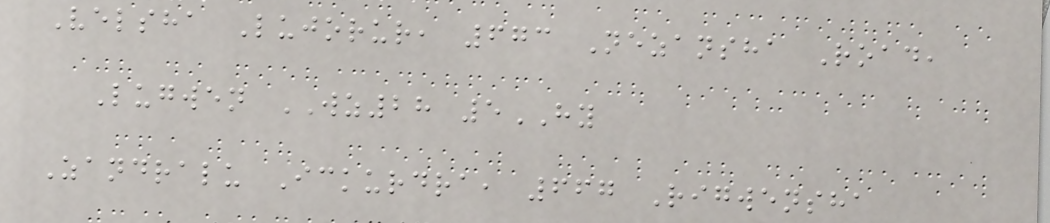Velsha Lujorur, 673 Nezansha Road,
Lugwen WZ28 5HY
Zandralu Ickurdra, 667 Rigwensha
